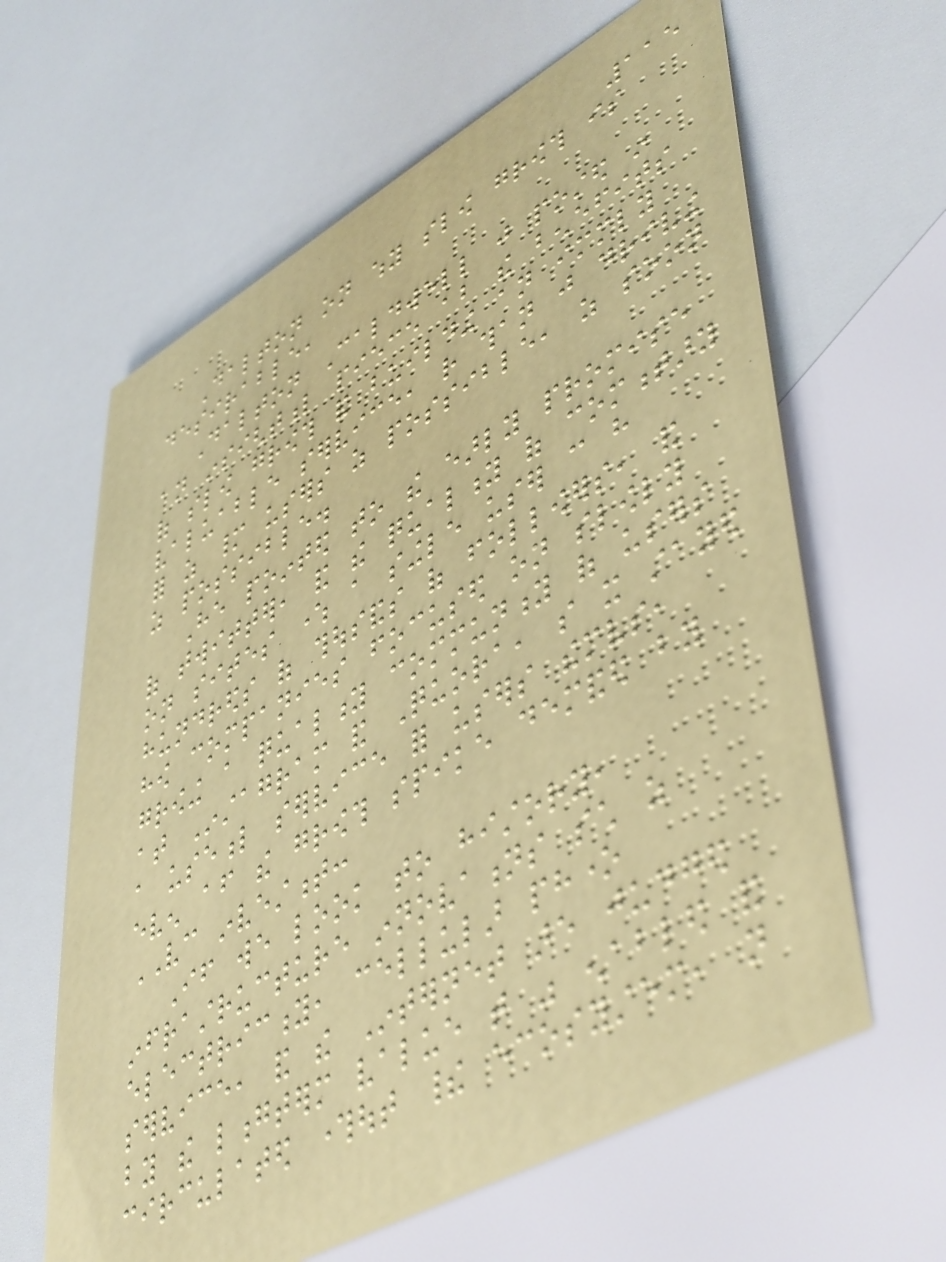115
Dalton on why slow growth is
desirable,
Dalton Caldwell just posted in
an insightful piece about the benefits
of slow growth and building an immediately
valuable service, rather than just driving
for as many users as possible, as soon
as possible.
He pointed to the early promise
of twitter, and the quality of commentary
on sites where a single user can have
hundreds of thousands of followers, and
how companies focused on slowly
growing a quality community of users
at Instagram and Quora, so it stayed
a useful service for users themselves,
even after the growth spike demanded by
VC investment:
If we look to history,
infrastructure innovations such as
electricity, cellular phone
service, and the Internet are judged
by the longterm value that was enabled and
circulated throughout their ecosystem, not
